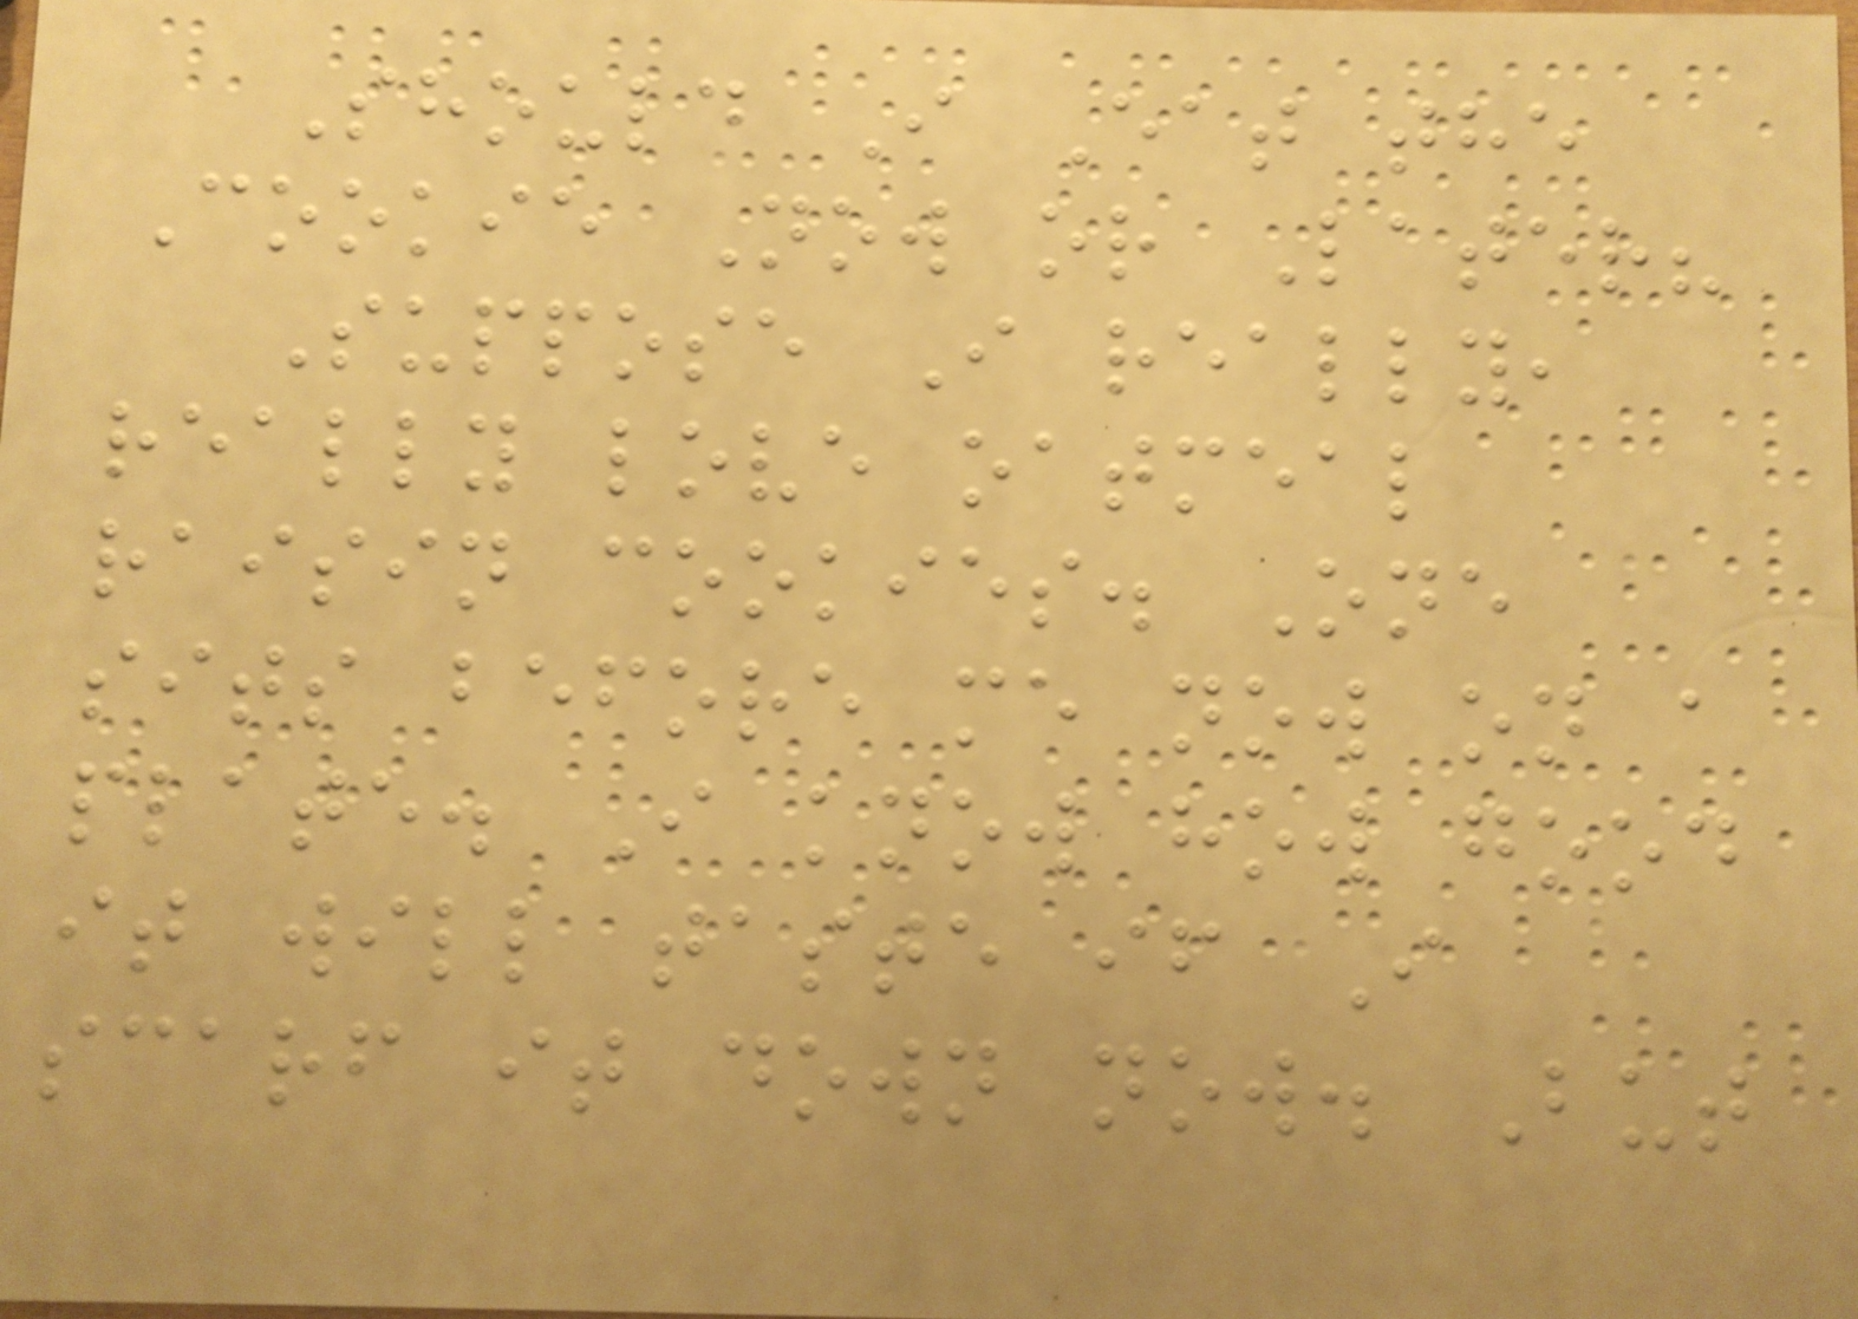Should I Eat the
Cookie Now or Later?
Suppose I really,
really love oatmeal
raisin cookies. One
sits before me now on a
plate. I know how good
it will taste if I
scarf it down now. But
